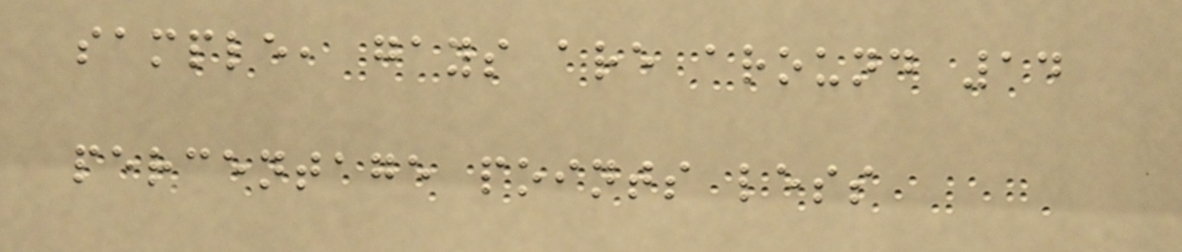sample, gays are around 14
percentage points less
